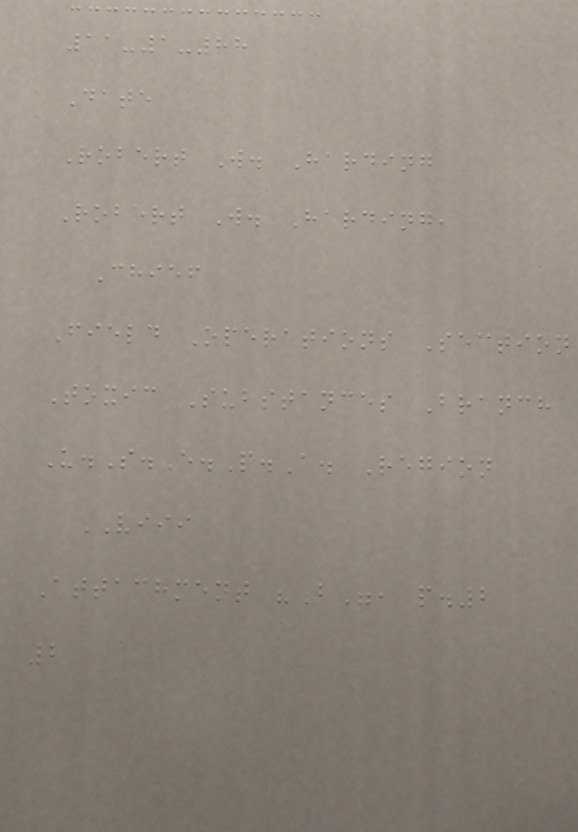11-1-88
Date
Robert W. Harding
Robert W. Harding,
Chief
Field Operations Section
Toxic Substances Branch
U.S.E.P.A. Region
VIII
Attachment "B", p.2
2
